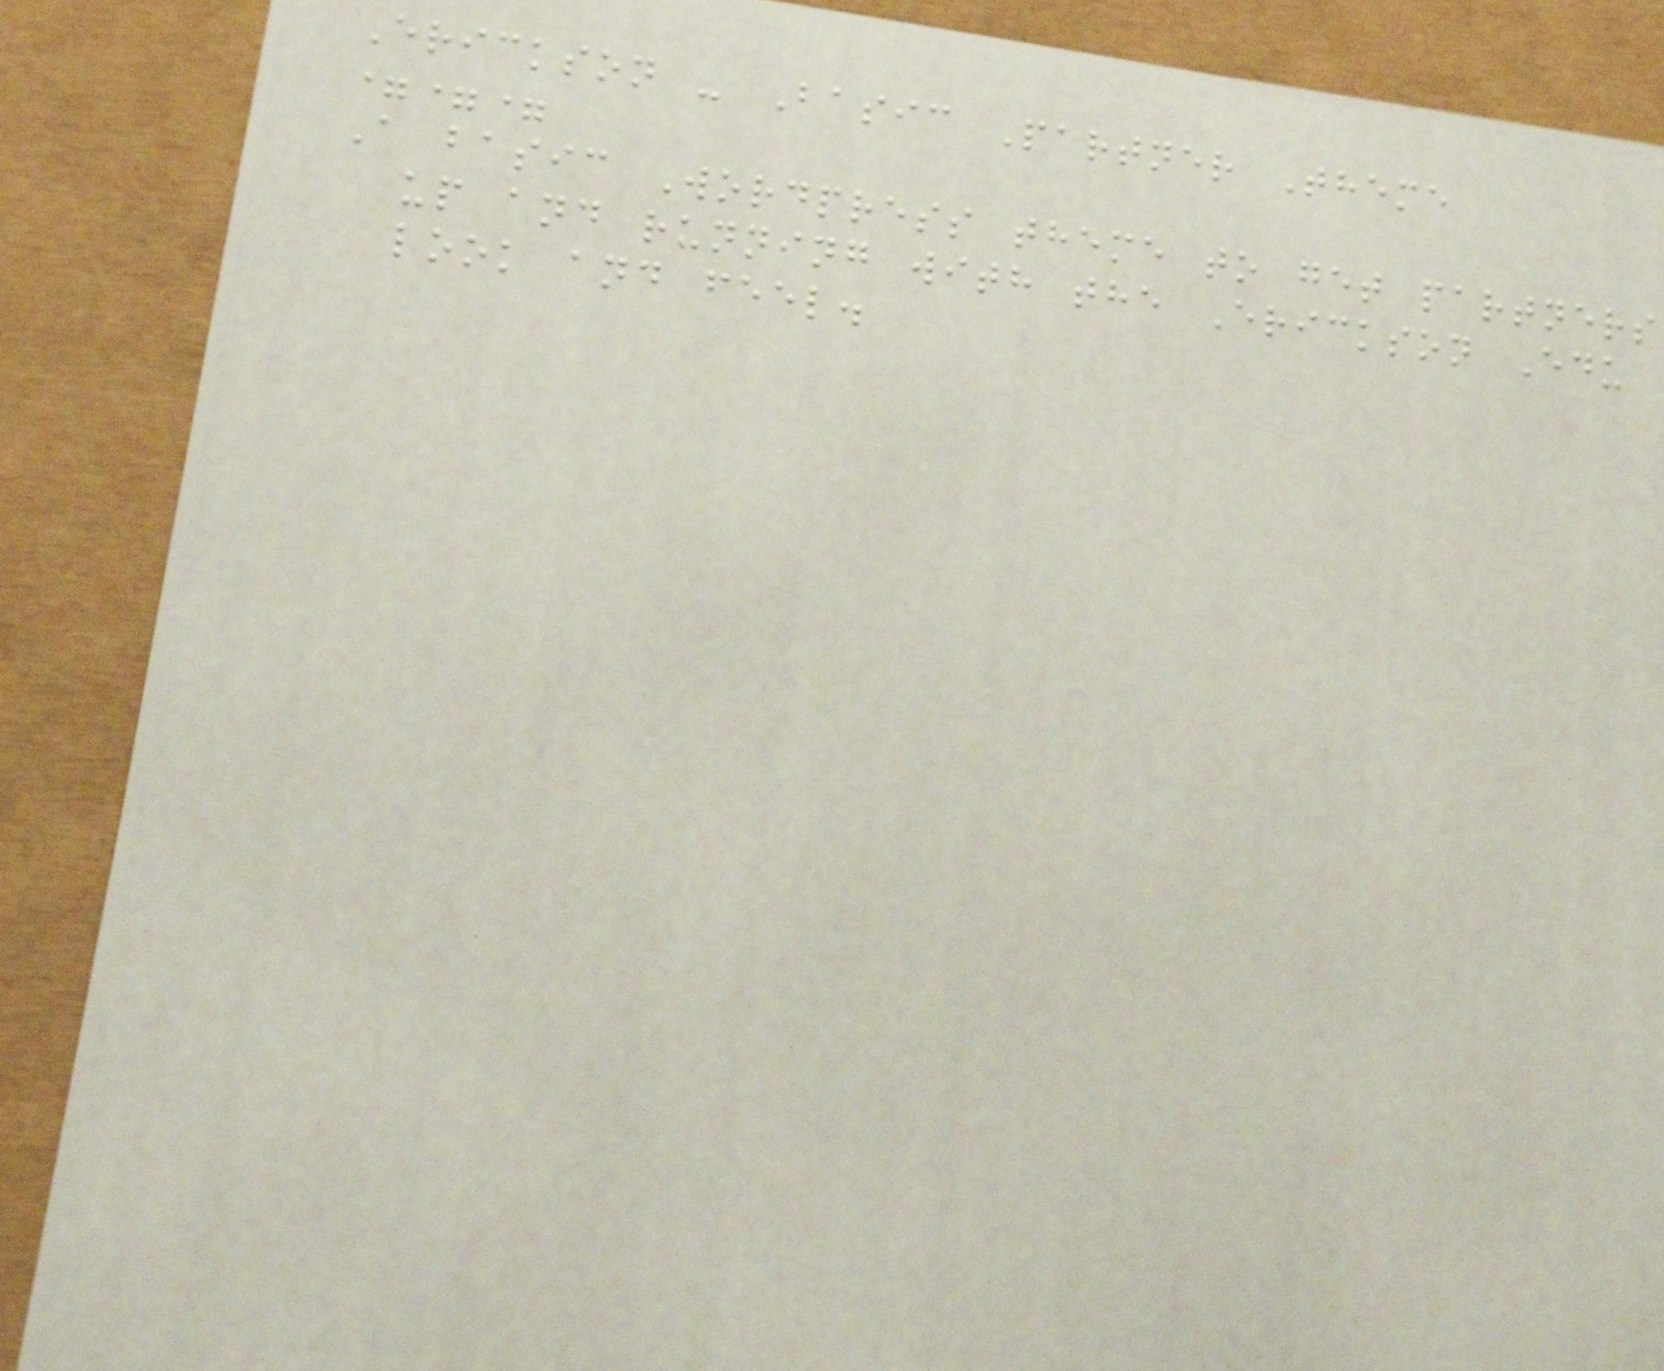Erickson - Basic Partner Theme
===
A basic Wordpress theme to get partners
up and running with the Erickson Edu
look and feel.
